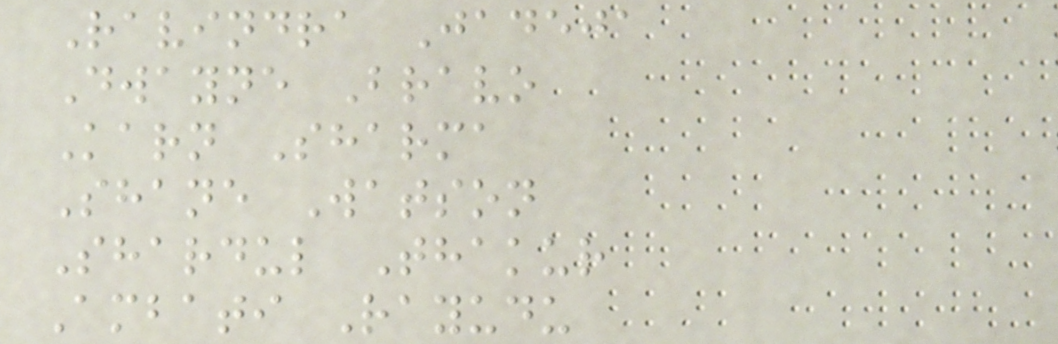Ravindra Jadeja
Dwayne Bravo
Karn Sharma
Shane Watson
Shardul Thakur
Ambati Rayudu
